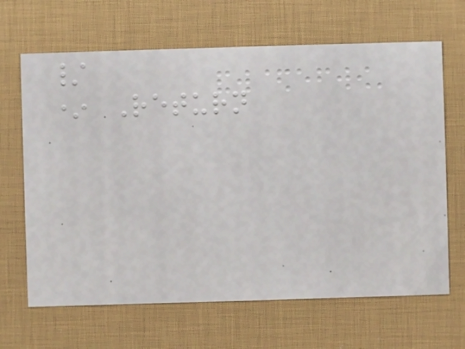/
* Return
